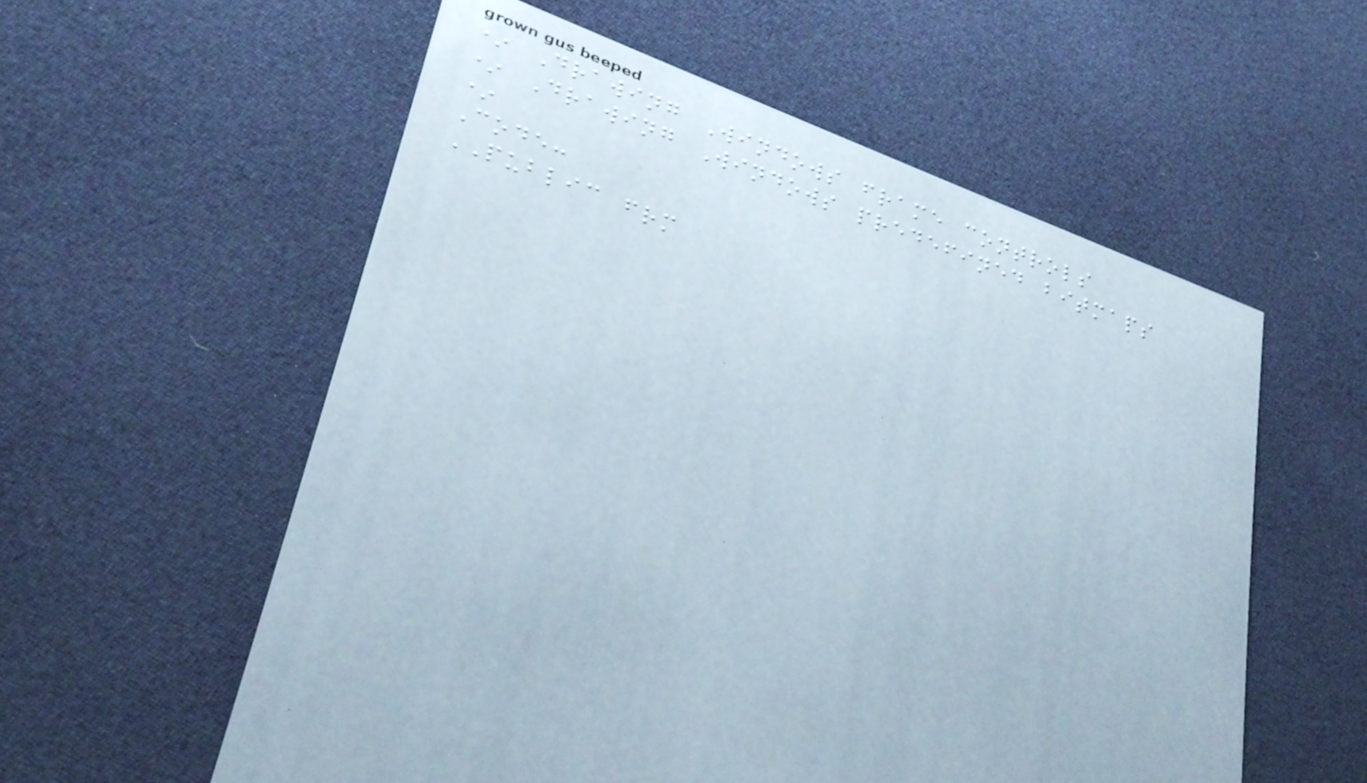* Drawing Windows frame controls
* Drawing Windows predefined bitmaps
*
Code:
PUBLIC frm
